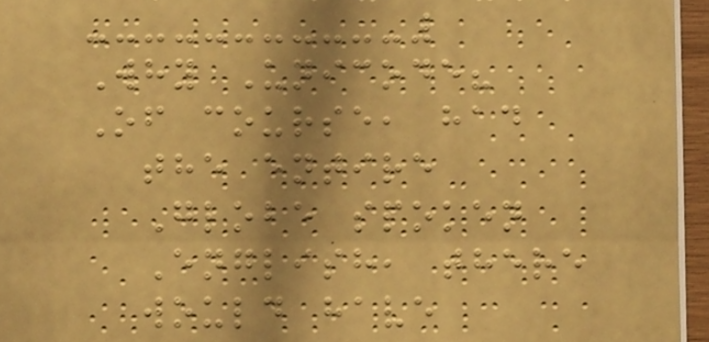Why Unicode?
Of course, had
the entire
Globe spoken
English, there
would have
